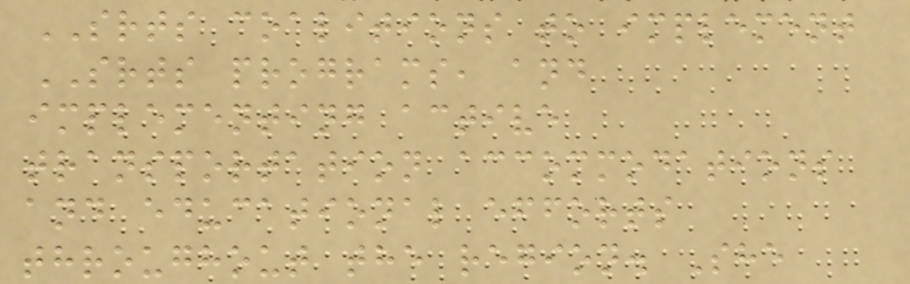SRTS coalitions to implement
SRTS programs, and
implementing active
transportation accommodations
and educational efforts
throughout the region. She
